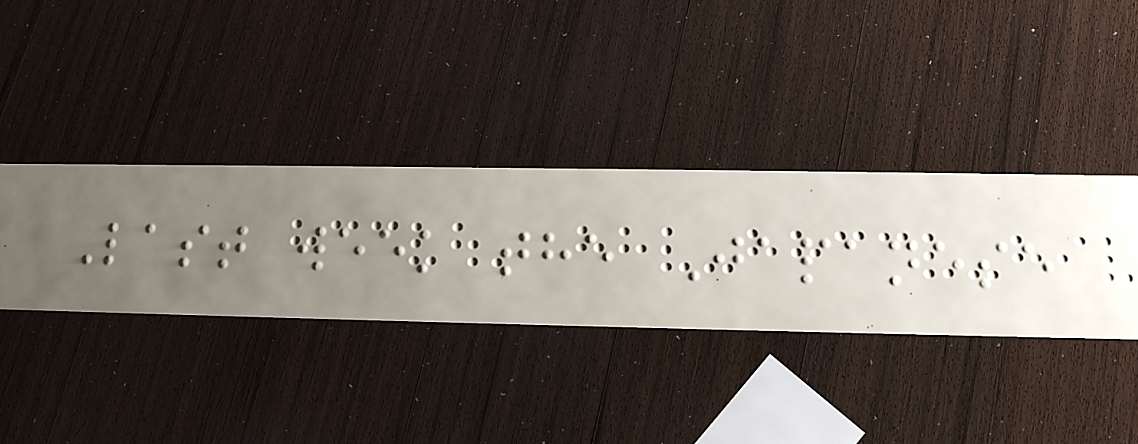Last week the Japanese
